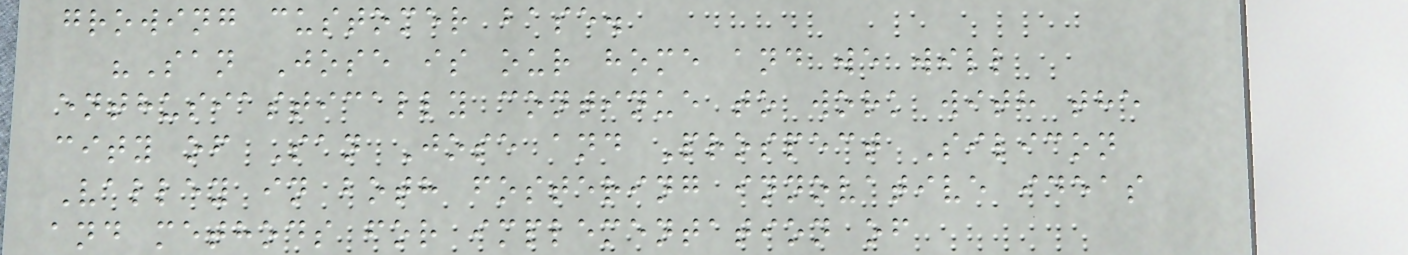growing customer base.
"San Jose is our home and we will
enthusiastically continue to work with the
city of San Jose and Prospect Silicon
Valley in both fostering innovative ideas
and methods for implementation of
